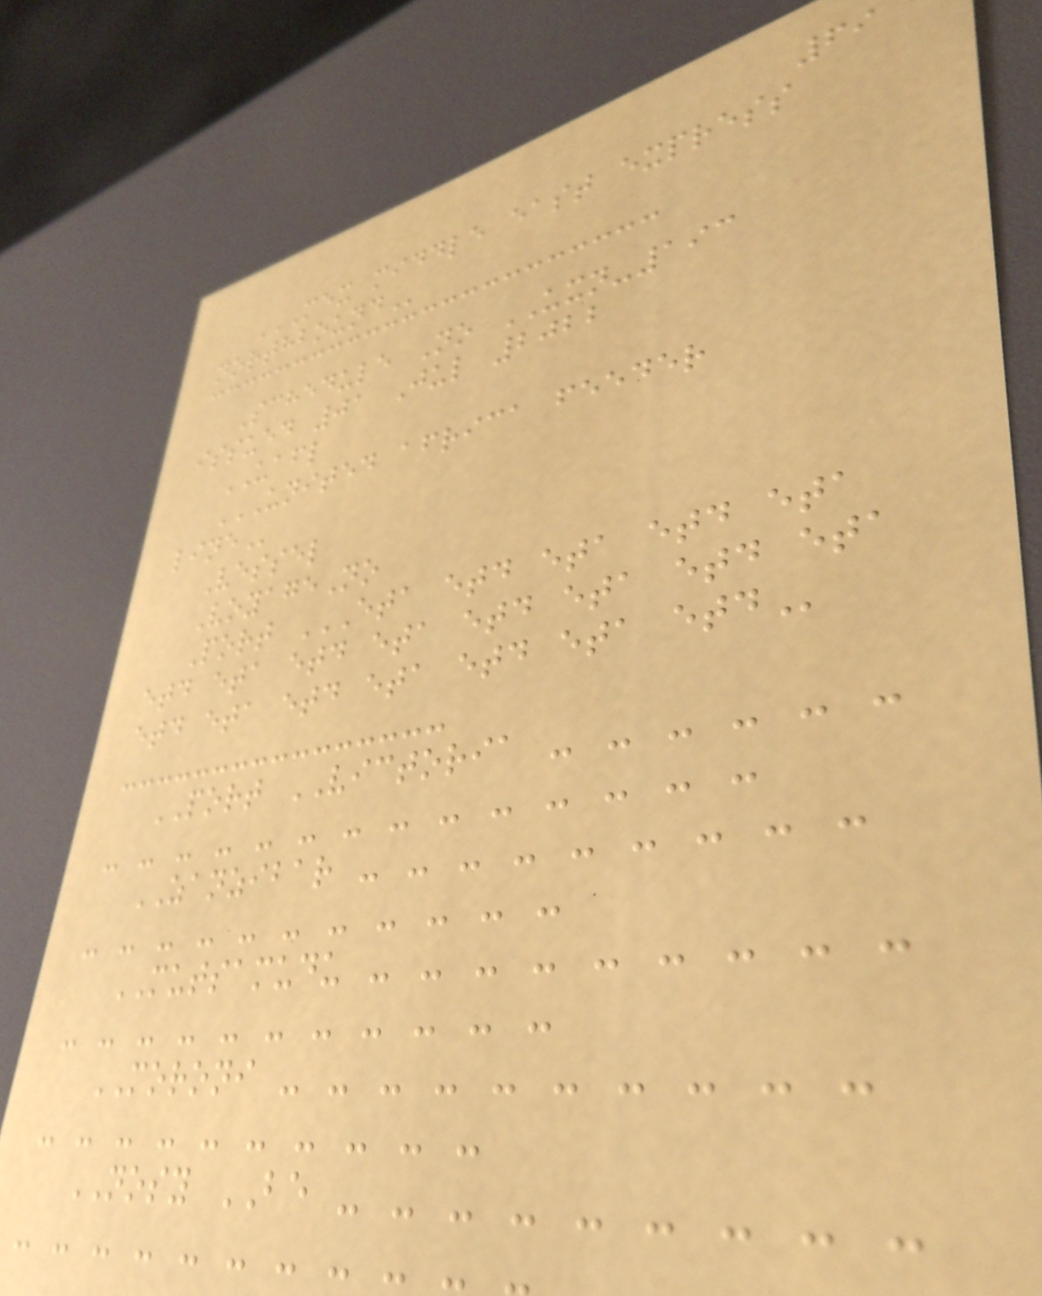69
MEX MIDDLE EAST EXPRESS
NORTHBOUND
Schedule No UXN-193
issued 01 Jul 2022
UAFL
UNITED AFRICA FEEDER
LINE
Vessel
VoyageNo
Port ETA ETD ETA ETD ETA
ETD ETA ETD ETA ETD ETA ETD ETA
ETD ETA ETD ETA ETD ETA ETD
PORT VICTORIA - - - - - -
- - - - - - - - - - - - - -
ZANZIBAR - - - - - - - - -
- - - - - - - - - - -
MUTSAMUDU - - - - - - - - -
- - - - - - - - - - -
MORONI - - - - - - - - - -
- - - - - - - - - -
NOSY BE - - - - - - - - -
- - - - - - - - - - -
